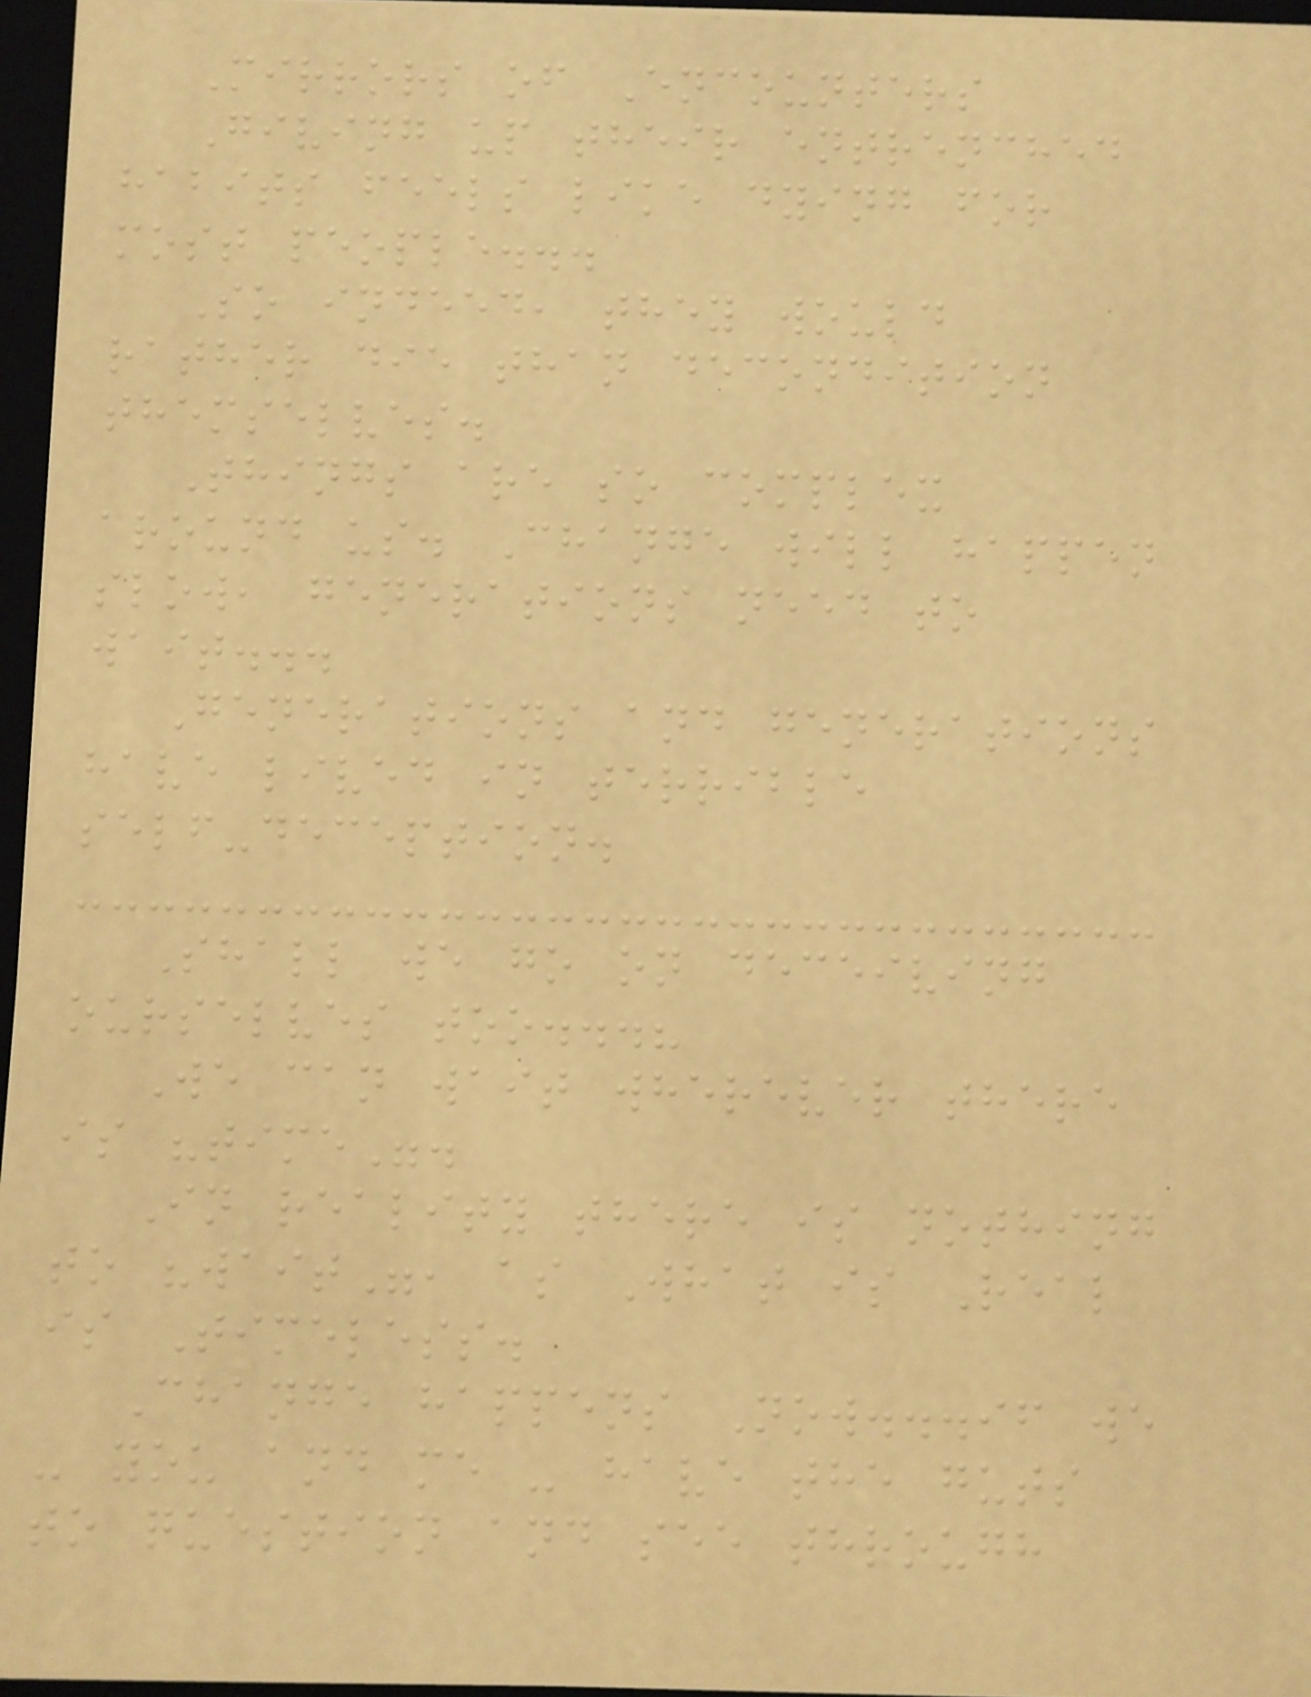Mirrors of Encounters
Giving up their entrenched
habits feels like dying for
most people...
So indeed, they would
rather die than decondition
themselves.
Things are so complex
around us. Change will happen
slow, generations need to
wait...
Generations and generations
have lived in terrible
self-deception.
Shall we go on deceiving
ourselves too...?
We can wait wherever there
is "time".
In reality there is nothing
to "wait", as What is Real
is Timeless.
Change happens Now...if we
- you and me - have the guts
to question and see through
